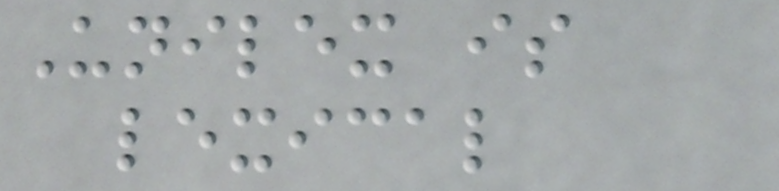Unilex is
lexical
